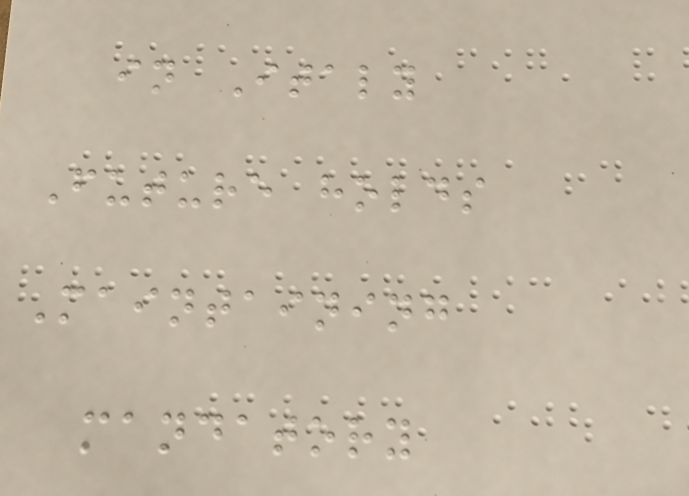in Italy
Future holds
Maintaining
mandatory
